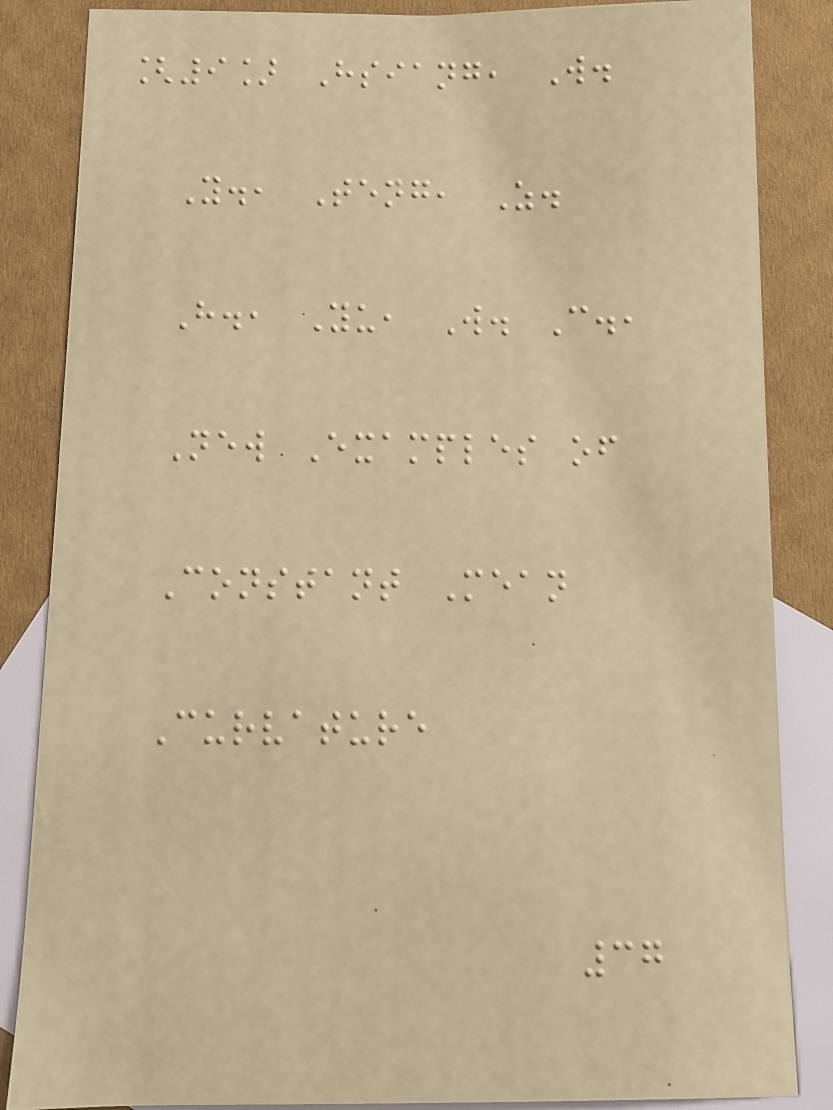[9] Hsiang, W.
Y., Teng, Z.
H., Yu, W. C.,
New Examples of
Constant Mean
Curvature
37
